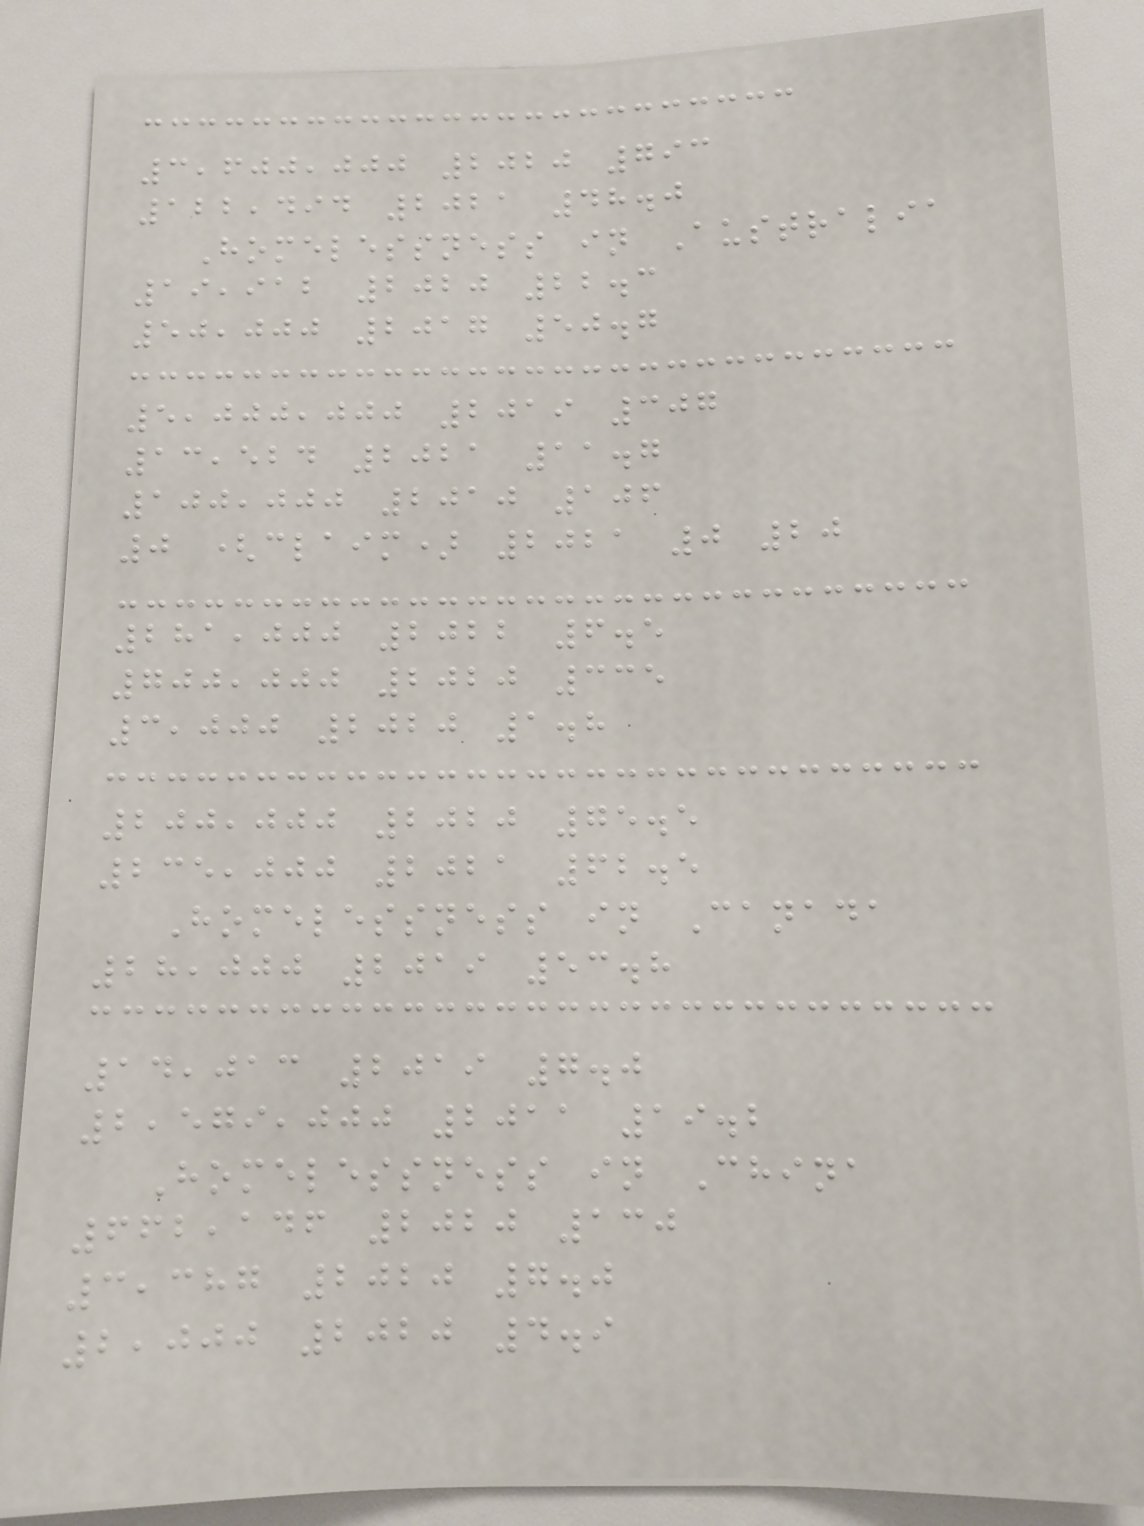3,600,000 2020 793
122,494 2021 48.0
Homelessness in Australia
19,912 2020 22.3
50,000 2017 50.7
5,000,000 2019 307
13,524 2021 11.7
100,000 2010 106
0 (claim) 2021 0 20
281,000 2022 6.5
700,000 2020 335
3,000 2020 1.8
200,000 2020 75.5
235,000 2021 62.5
Homelessness in Canada
28,000 2019 53.8
14,013 2019 7.0
2,579,000 2011 19.2
Homelessness in China
662,146 2020 130
3,387 2020 7.0
2,000 2020 4.9
